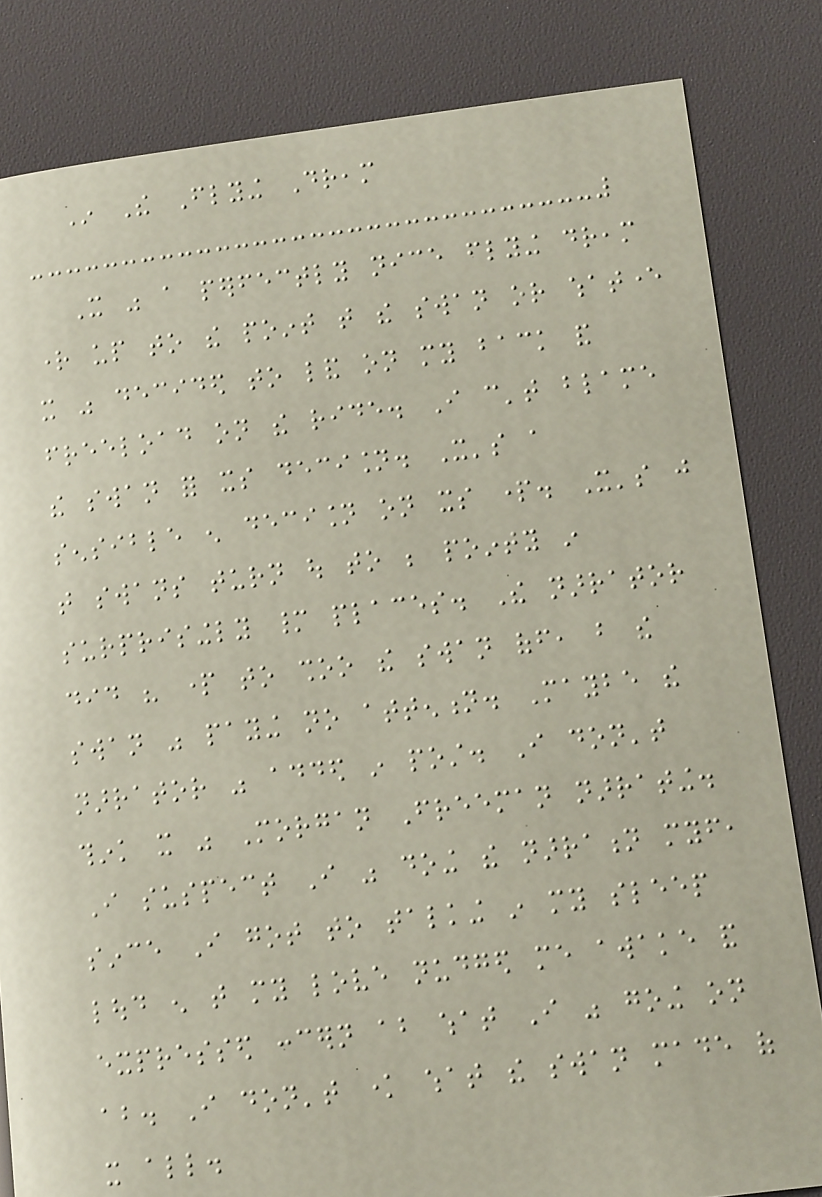In The Flying Dream
It was a perfectly nice flying dream
right up to the point that the swan or whatever
it was decided to land on my back and
freeload on the ride. I can't blame
the swan for its decision. It's a
sensible enough decision on its part. It's just
that swans turn out to be pointy in
surprisingly many places. The narrator
did his part to shoo the swan off, but the
swan was paying no attention. Maybe the
narrator was added in post. I don't
think it was Morgan Freeman narrating.
I suspect I was doing the narration myself,
since I got to talking in my sleep
loud enough that my love nudged me awake and
expressed concern about what I was going on
about. I don't know what the swan made of
it all.
